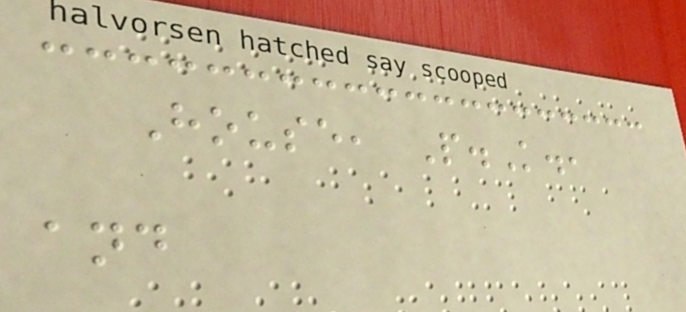House, P.K.,
and
